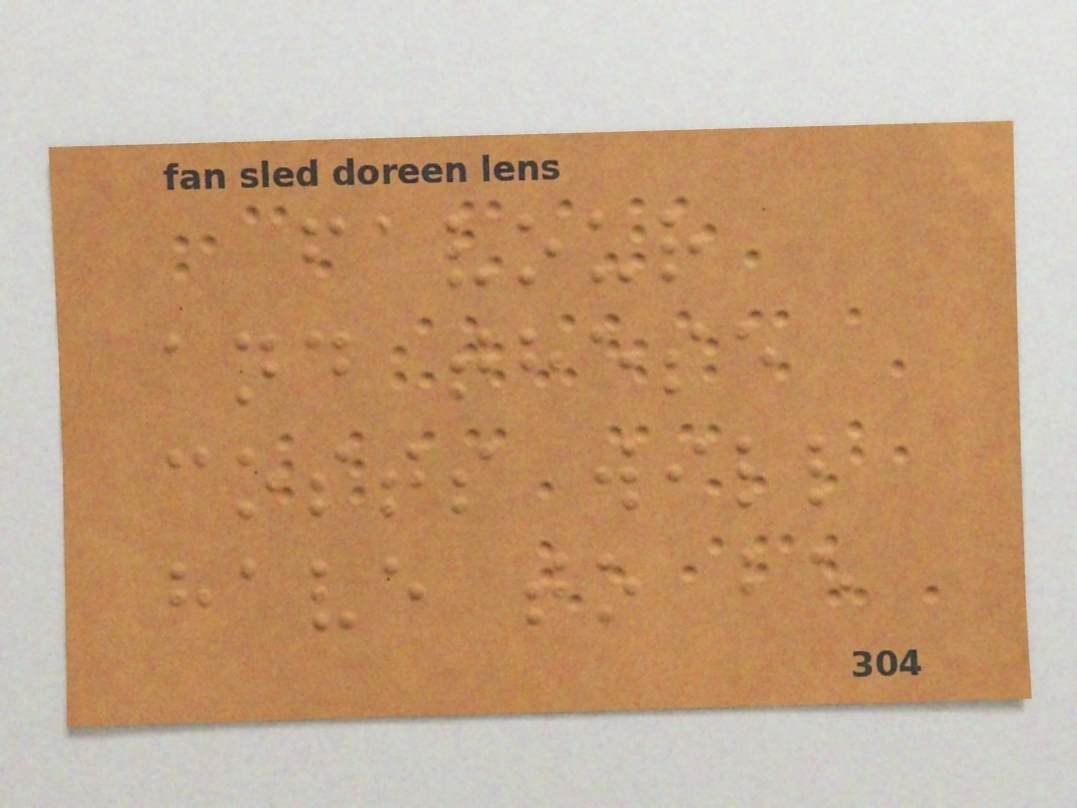favour
and these
costs will
have to be
